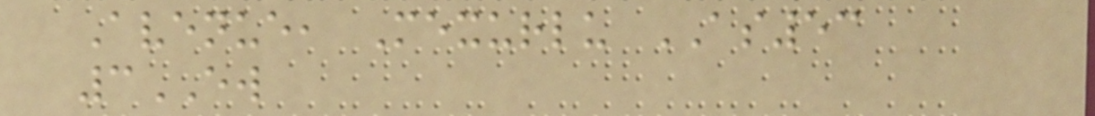Avenue, Mexurlu AS53
3EW
